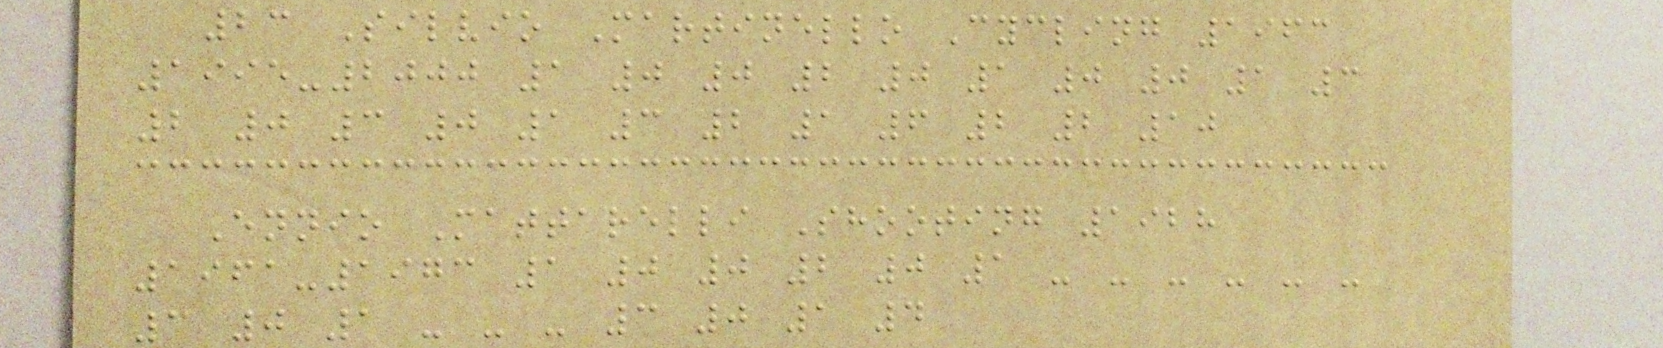23 Silvio Martinello Cycling 1963
1995-2000 1 0 0 2 0 1 0 0 1 3
2 0 3 0 1 3 2 1 6 2 2 10
Ennio Mattarelli Shooting 1928
1961-1973 1 0 0 2 0 1 - - - - - -
3 0 1 - - - 3 0 1 4
